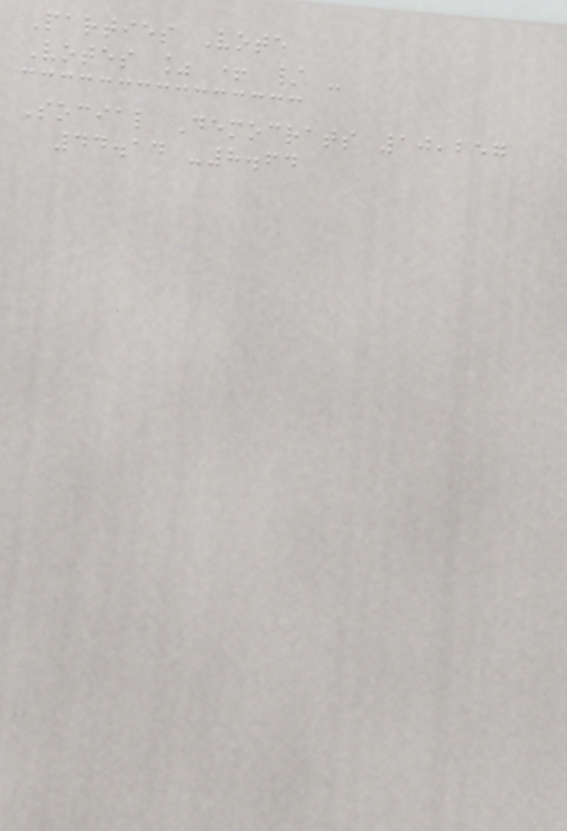Parties Vote
Votes % + / -
Social Democrats 10,257
44.14 -8.64
